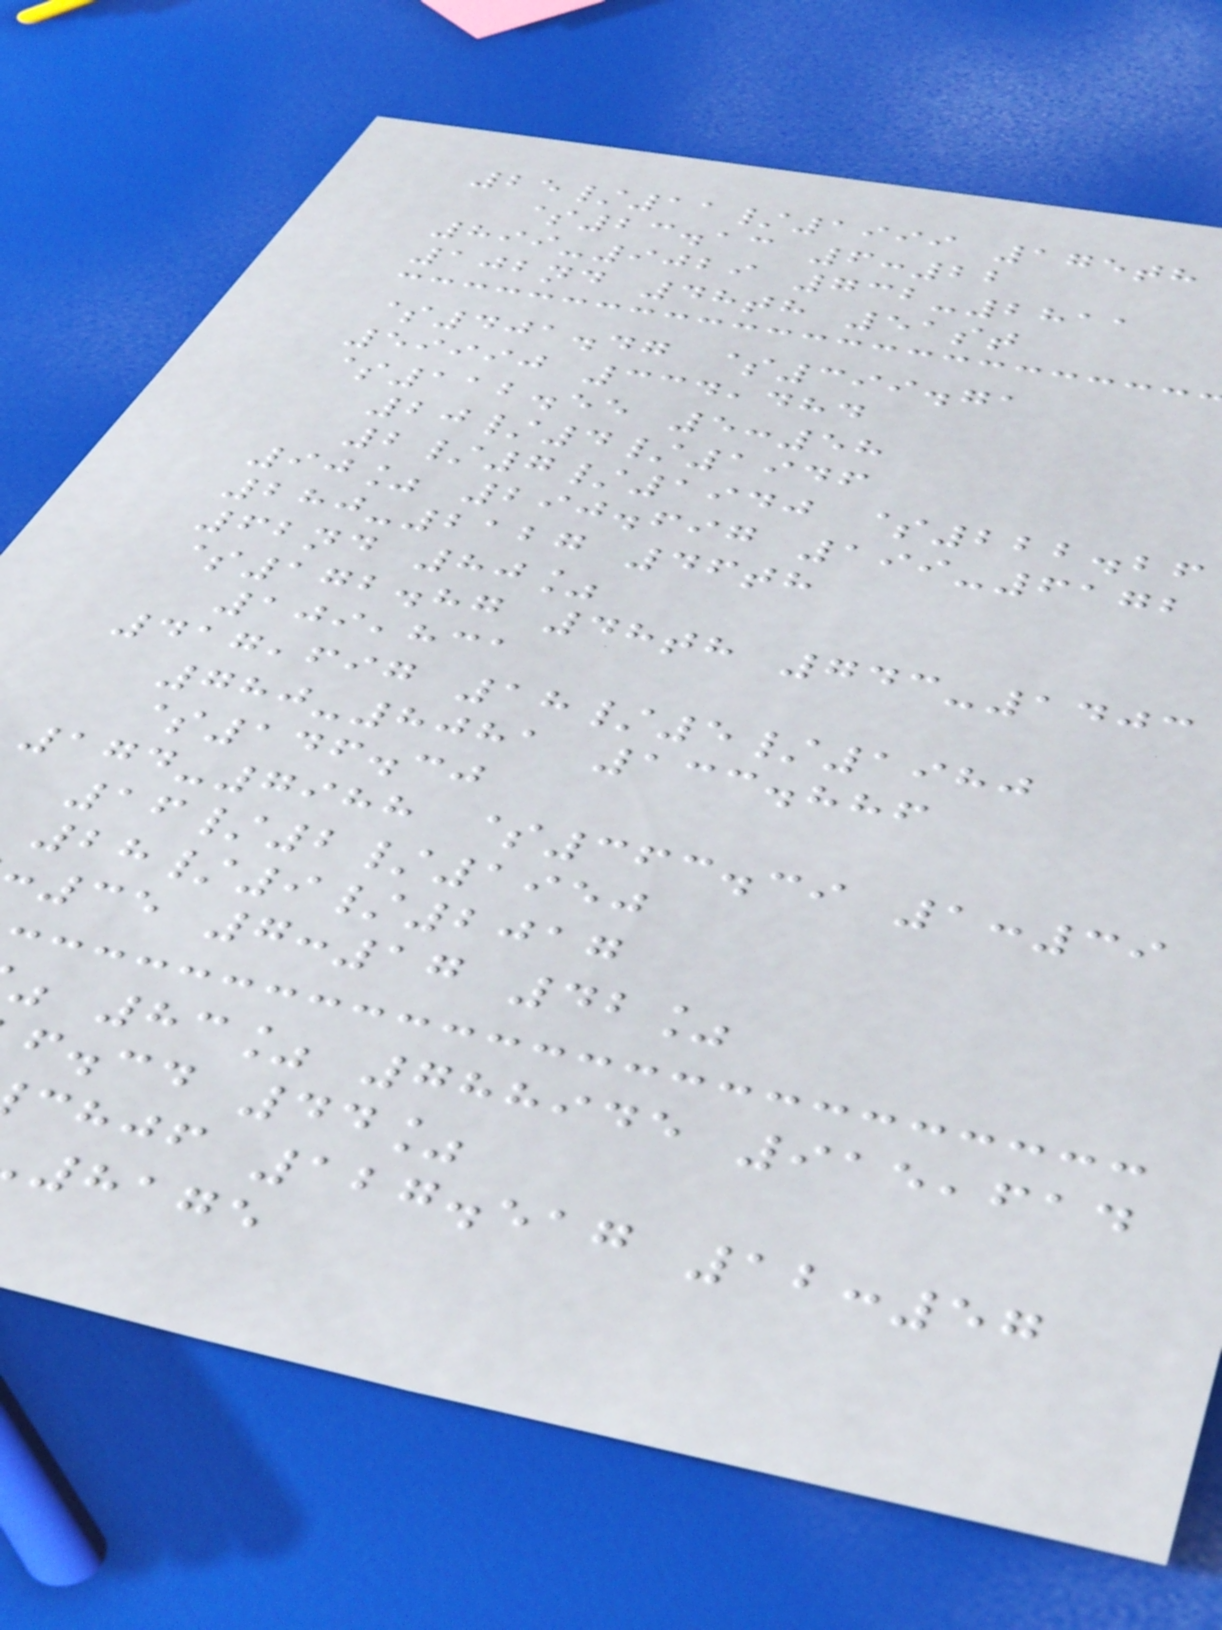25/11/1999 175th
$23.13 6:22
899-9029 732-2811
102nd 48th 51st
$401.47 $399.71
59990 334,484
$112.55 5:58
20/4/1946
2/7/1940 $222.26
90% 290.697 199-6172
280-2127 46th
62nd 80%
$172.87 48th 743-1403
109,831
417,697 18/5/1980
780-8081 133.886
$146.30
174-7988 $363.39 1:39
16/2/1950
28/9/2017
35 7:17 42%
83% 788945 915,614
f.cd 44%
chjf 127.517 12:57
8175
